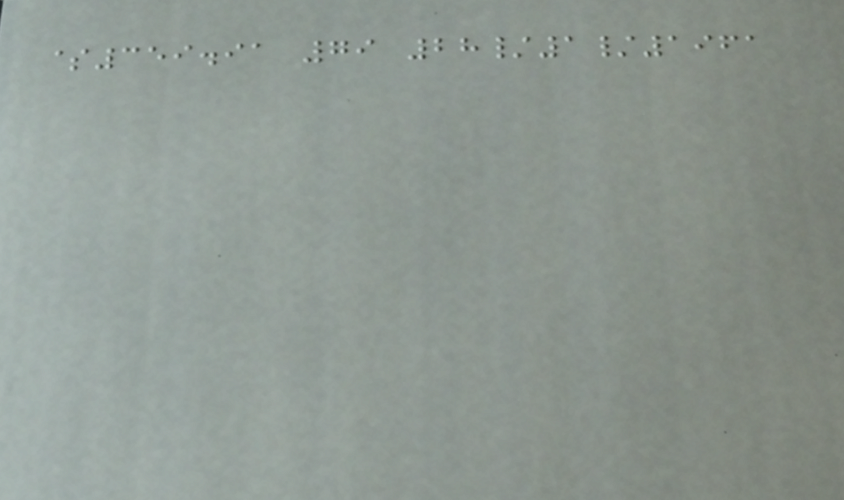$359.91 79 28/1/1961
